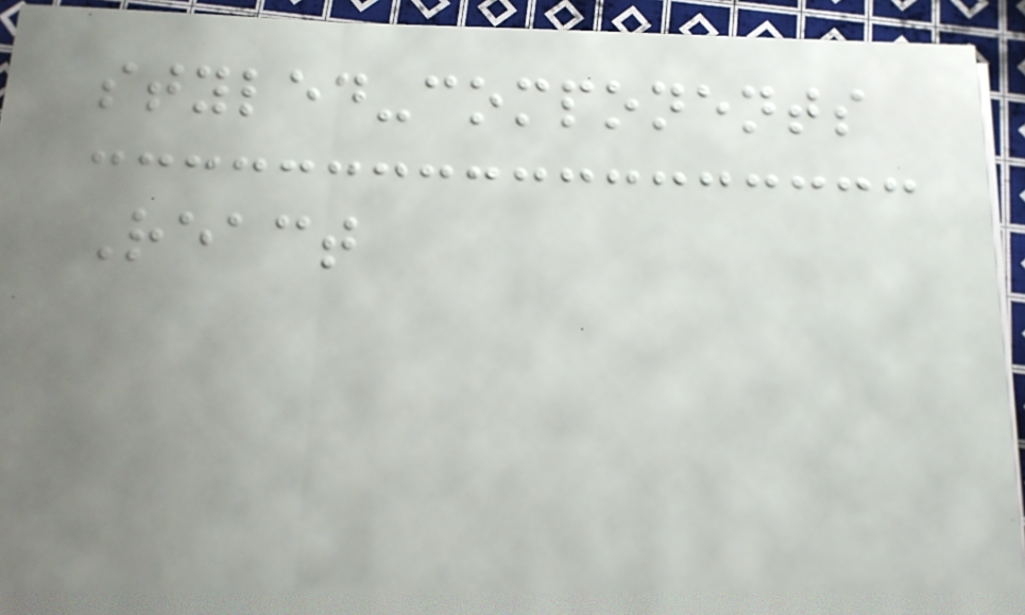styled-components
React
